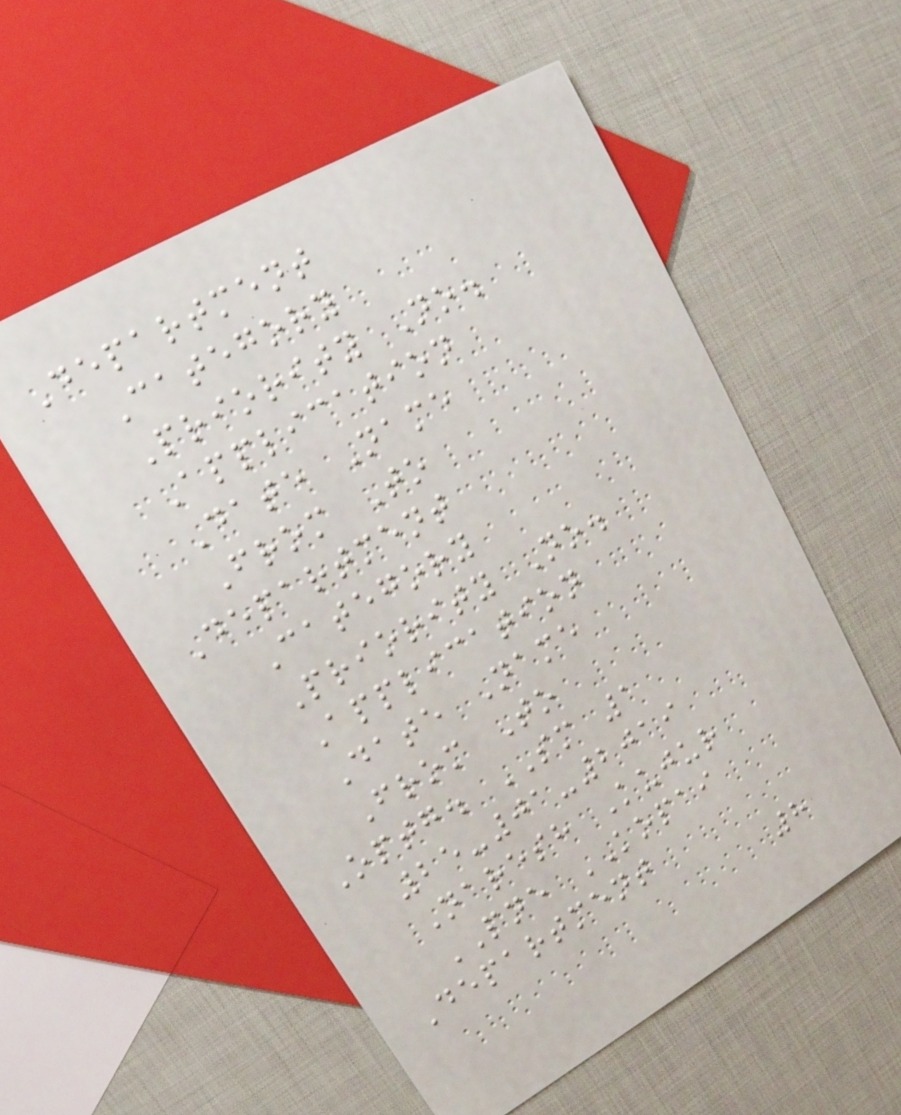Department
Category
Priority No.
Application
Date Name
From To
Department
Category
Priority No.
Application
Date Name
From To
Optg. SM 1
25-01-2019
Naresh Kujur
PNE KOPAI
Department
8
